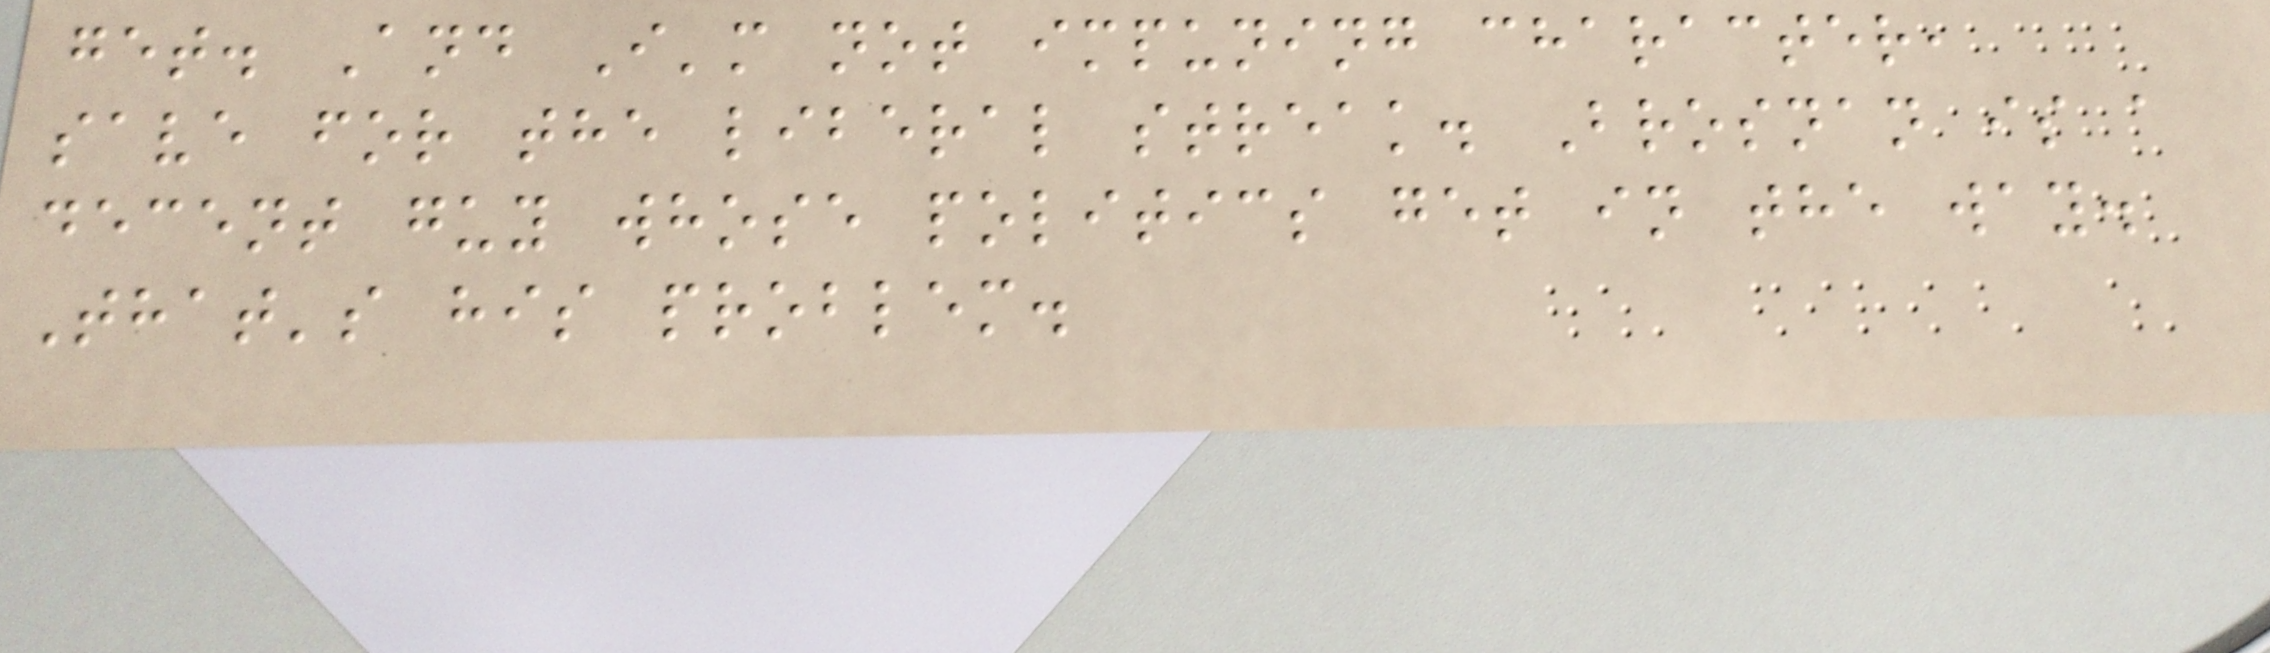get. And I'm not impuning character,
save for the liberal streak. Brosnan is a
decent guy whose politics get in the way.
That's his problem.
